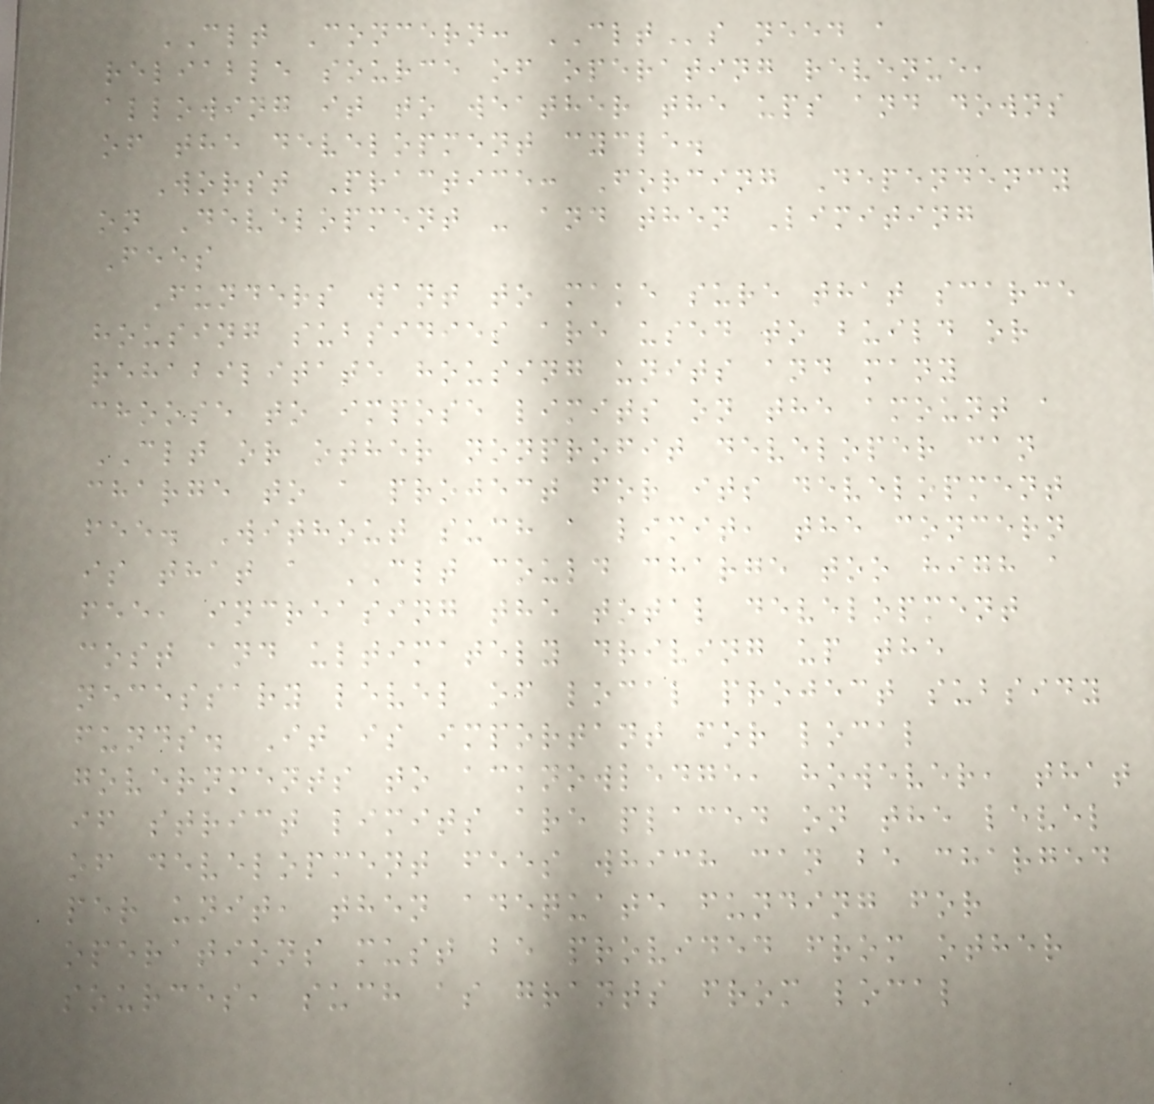CLT Concern: CLTs need a
reliable source of operating revenue,
allowing it to weather the ups and downs
of the development cycle.
Worst Practice: Forcing Dependency
on Development - and then Limiting
Fees
Funders want to make sure that scarce
housing subsidies are used to build or
rehabilitate housing units and many
choose to impose limits on the amount a
CLT or other nonprofit developer can
charge to a project for its development
fee. Without such a limit, the concern
is that a CLT could charge too high a
fee, increasing the total development
cost and ultimately driving up the
necessary level of local project subsidy
funds. It is important for local
governments to acknowledge, however, that
if strict limits are placed on the level
of development fees which can be charged
per unit, then adequate funding for
operations must be provided from other
sources, such as grants from local
